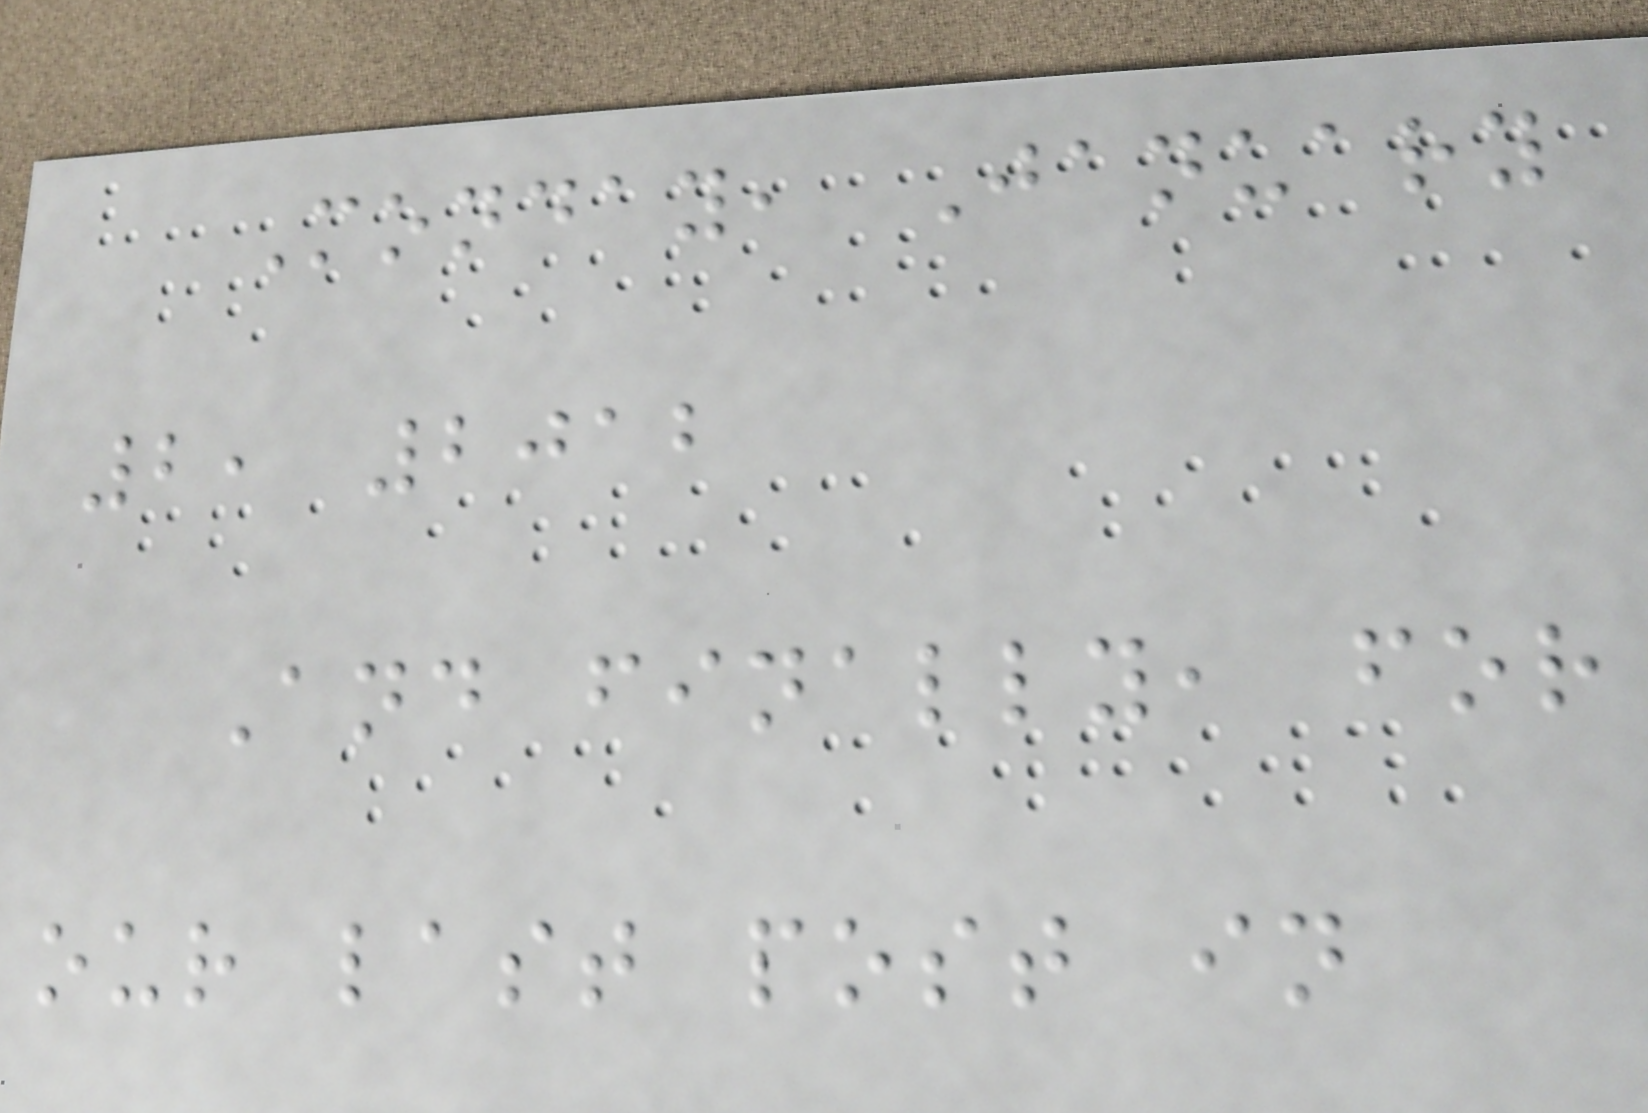Monday, January
2, 2012
And finally, for
our last post in
